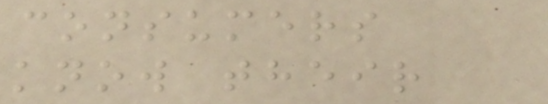consumers
know their
